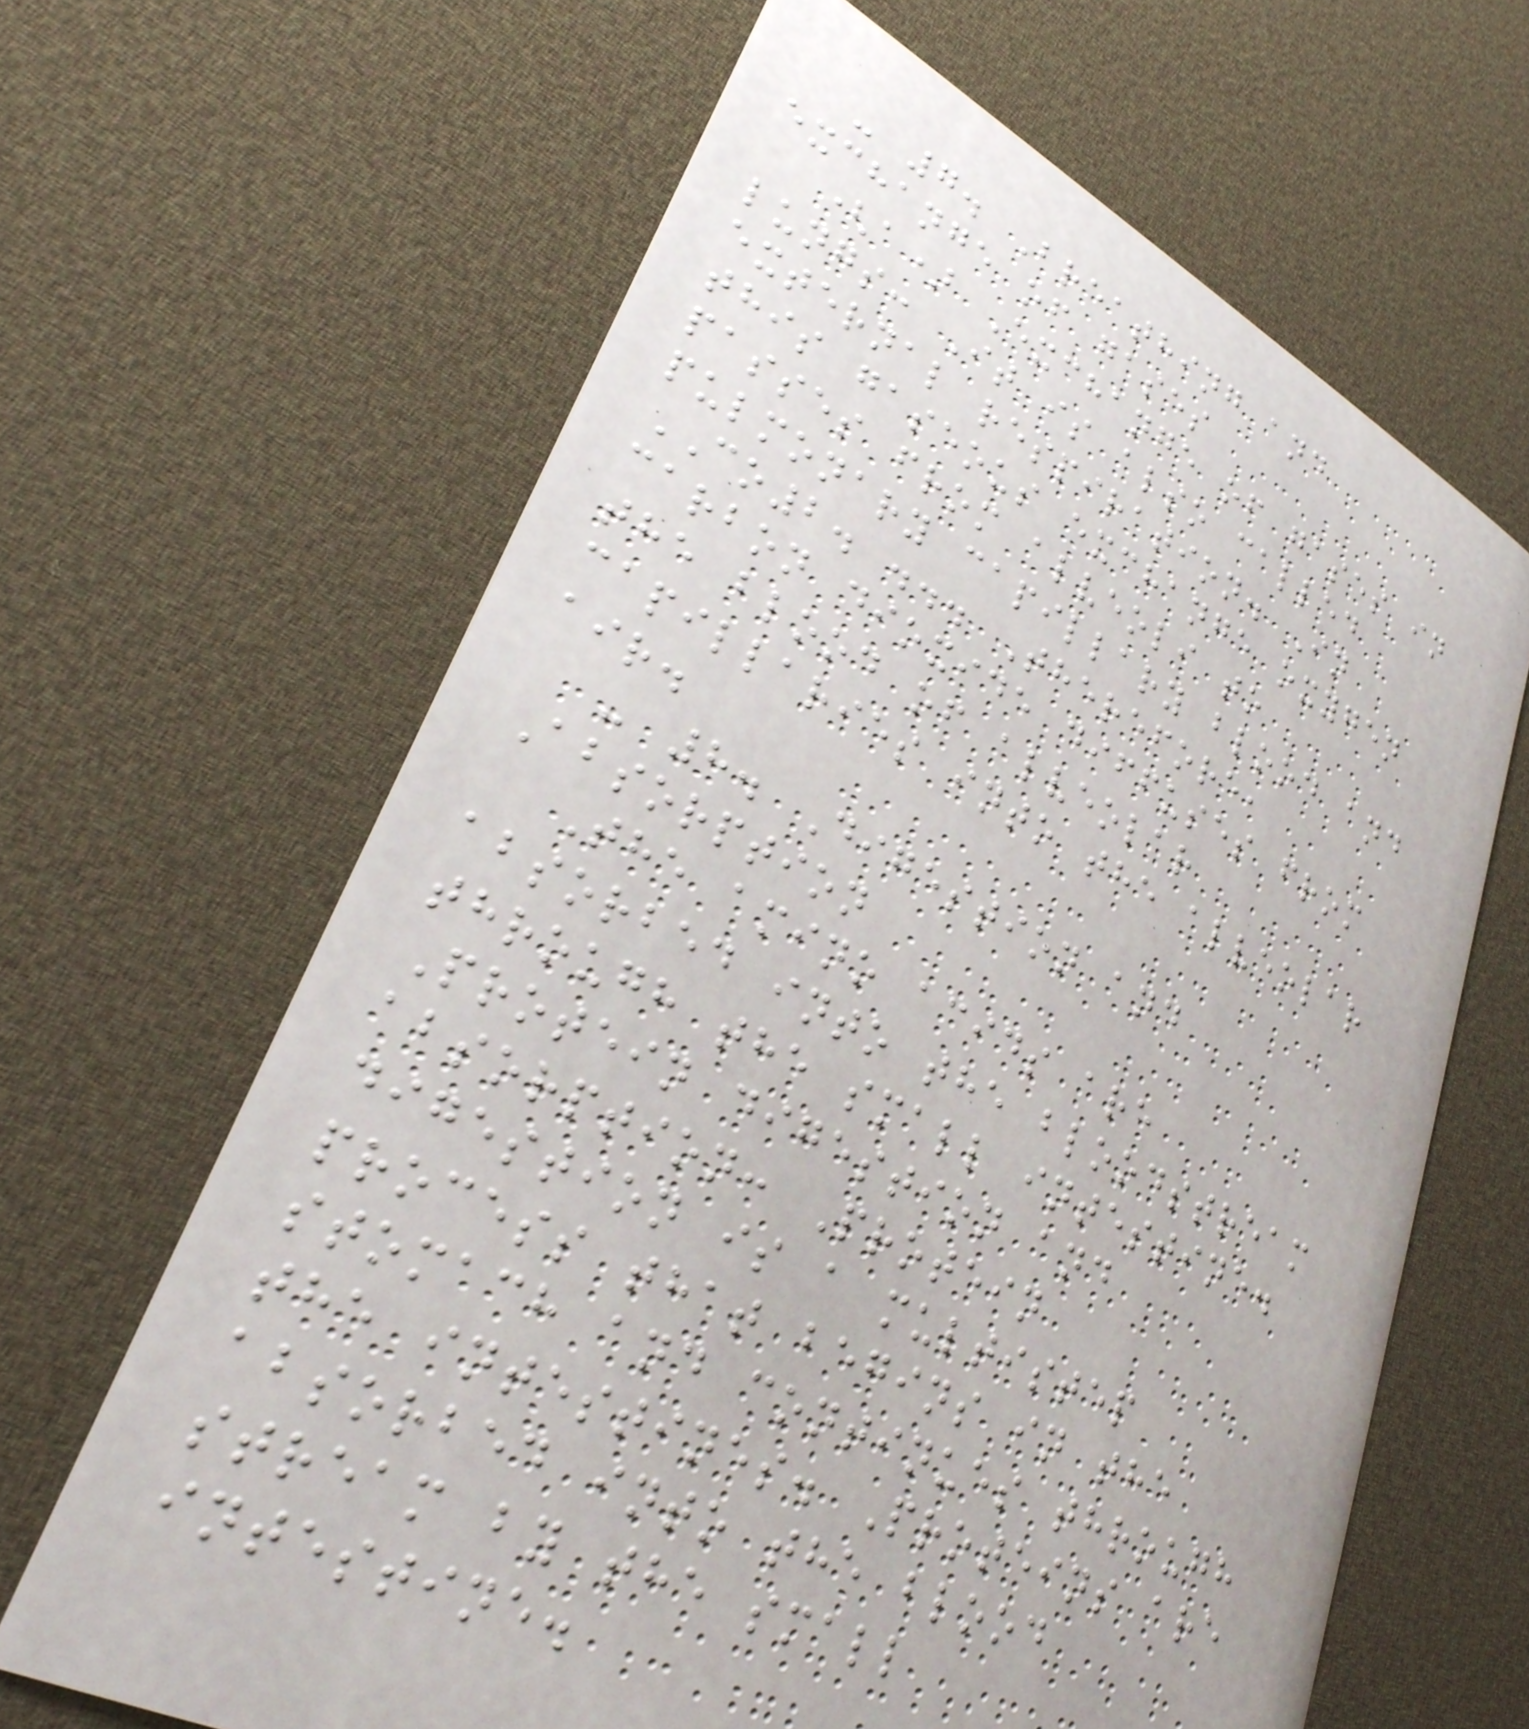- 7. Breathing and
exchange of gases
(a) Exchange of gases in
lungs: It is also called
external respiration. In
this gaseous exchange oxygen
passes from alveoli to
pulmonary capillary blood and
CO2. ... Therefore,
carbon dioxide diffuses from
the blood of alveolar
capillaries into the alveolar
air.
- 8. Digestion and
Absorption
The amino acids are
absorbed into the bloodstream
through the small intestine.
Protein digestion and
absorption: Protein
digestion is a multistep
process that begins in the
stomach and continues through
the intestines. Proteins are
absorbed into the blood
stream by the small
intestine.
